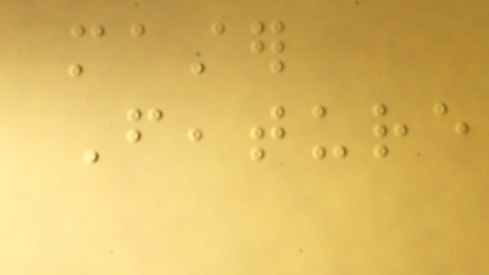master
Feature
